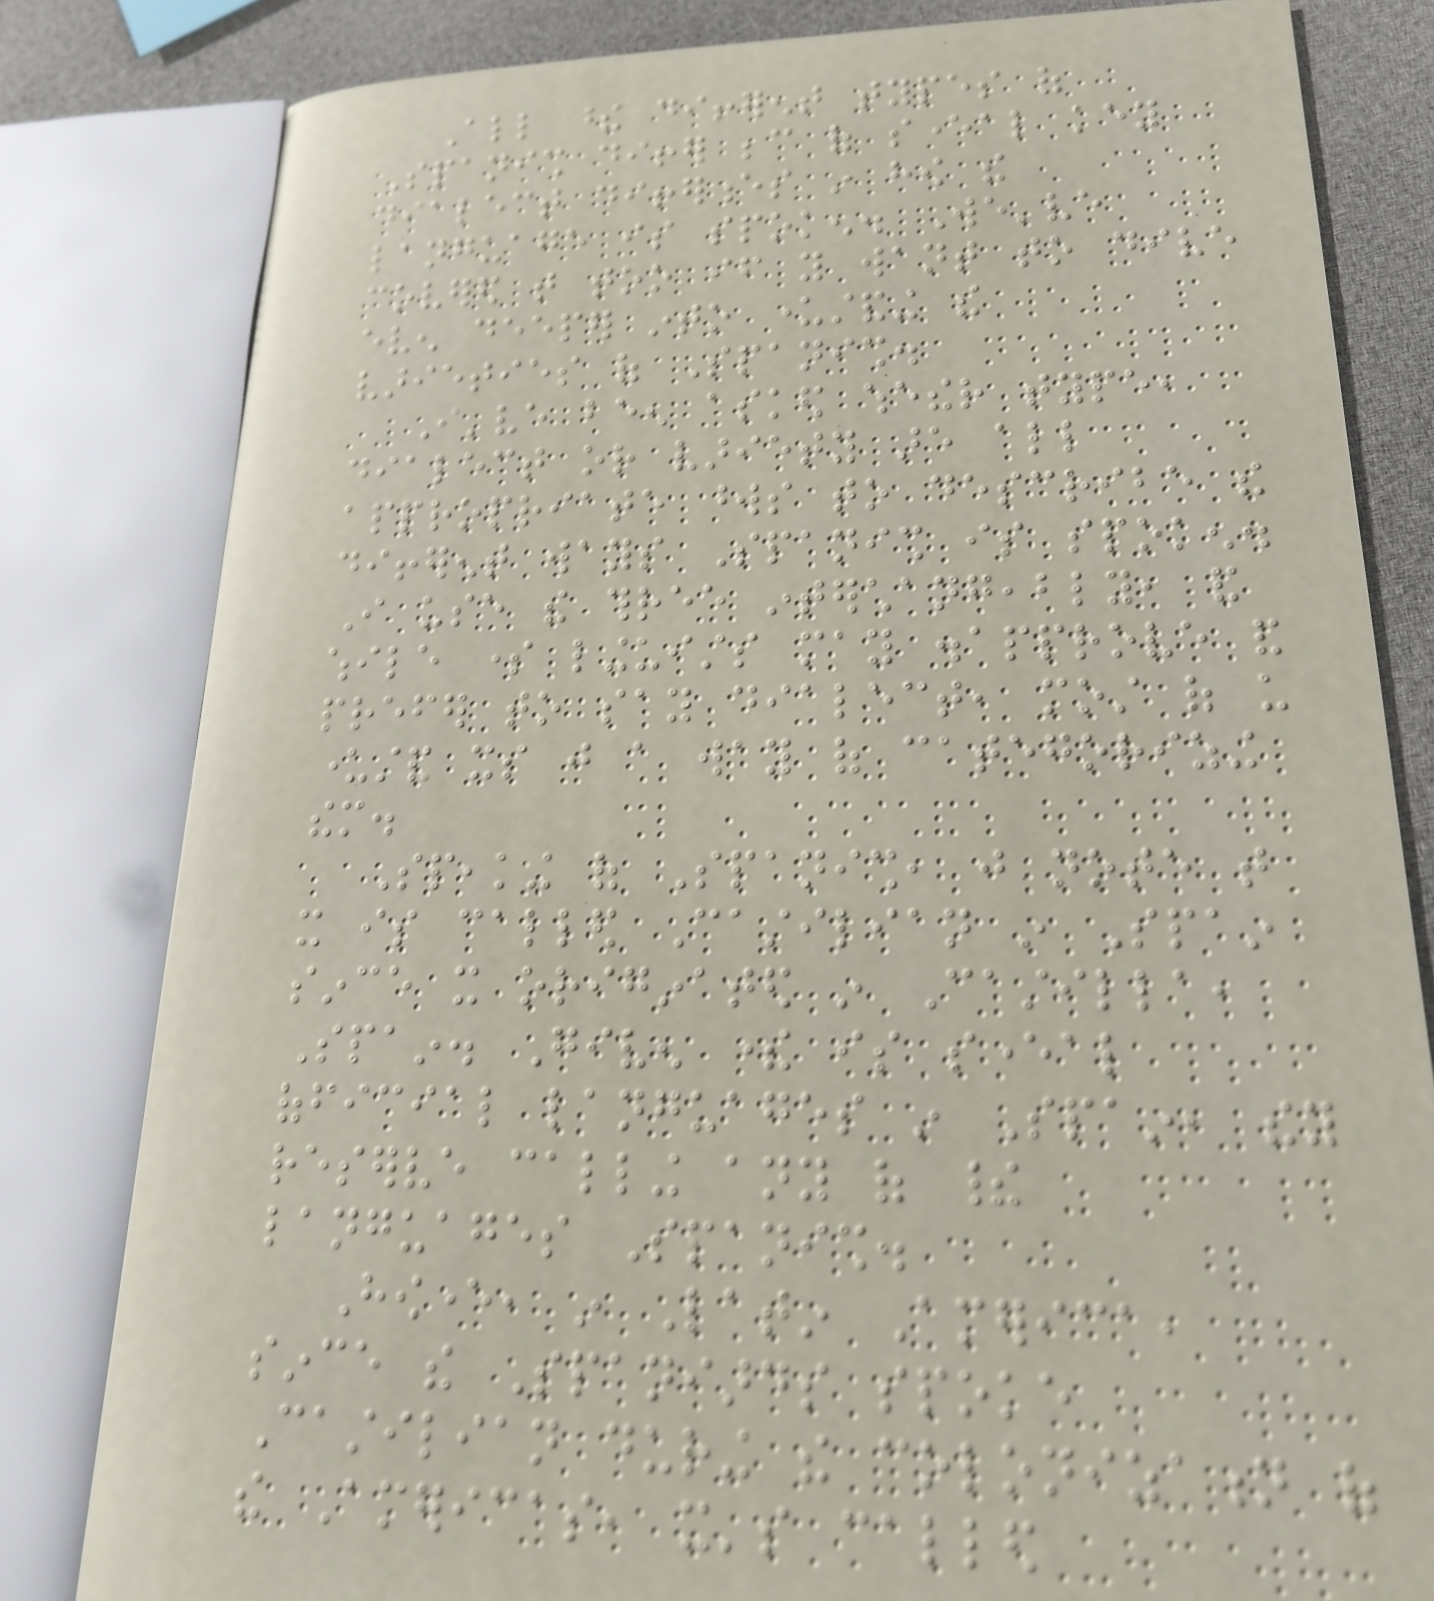All these different types of
Spanish differ because of several key
dialect differences in how the
language is spoken. We've
covered that too if you want to dive
even deeper into understanding the
varieties of Spanish.
I've been asked whether type,
dialect or variety are all
appropriate words to describe the
different ways Spanish is spoken.
I use the three interchangeably, and
while some linguists may disapprove and
prefer to say dialect, most of us
understand its just a way of categorizing
them.
Speaking of Spanish, just note that
it is called Castilian in Spain
since it originated in Castilla,
Spain. Given there is several
official languages in Spain, they
reserve calling any of their
languages Spanish.
However, in Latin America,
since the Spaniards spoke
Castilian during the colonization of
the Americas, it's called
